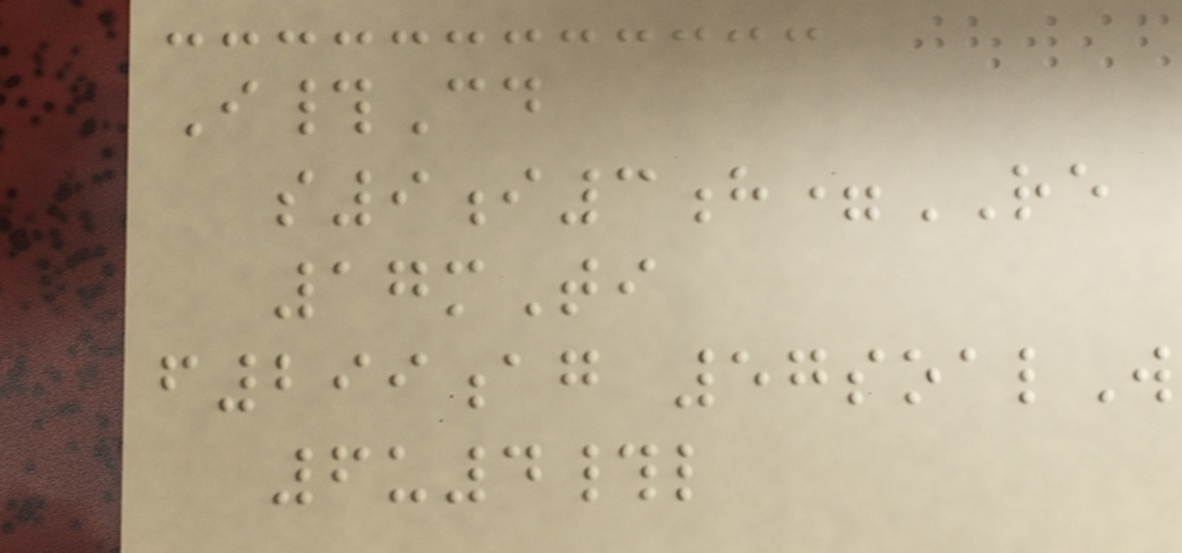I#Cd
s9i3h=RE
17mTi
f299ag 57soalW
6u4#l
